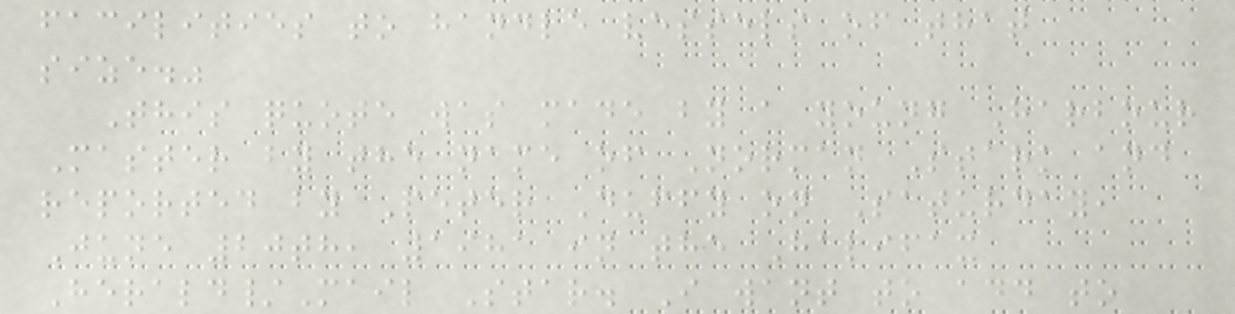facilities to handle vessels of that
size."
This quote was made by a young Harbour
Master by the name of Norman Stark and
reported by Peter Duffy on Saturday,
June 20th, 1981 in the Halifax
Herald/Mail Star. I want to add to
